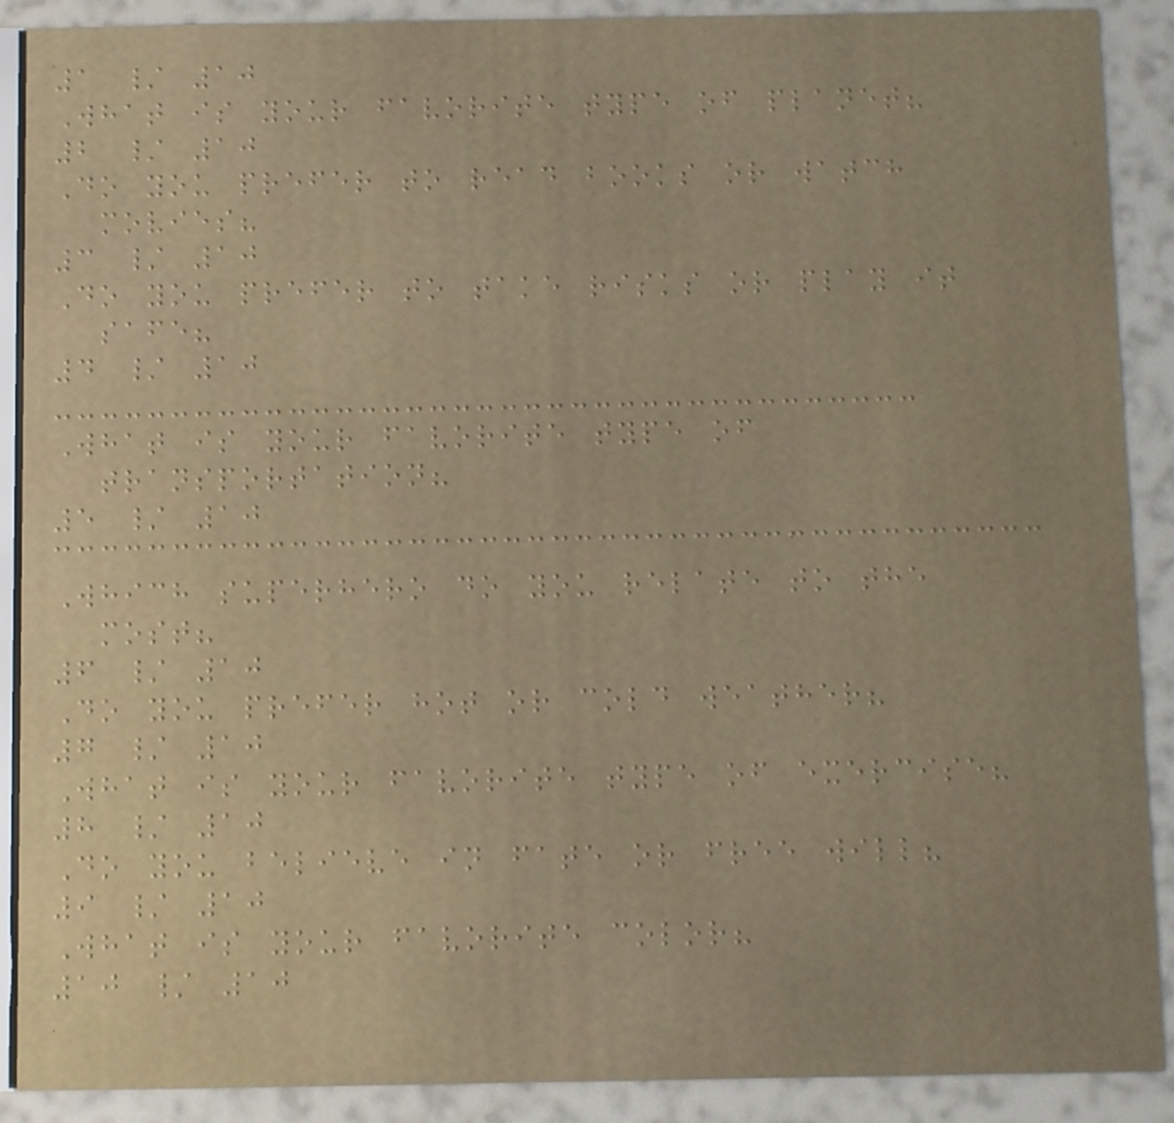1 / 10
What is your favorite type of planet?
2 / 10
Do you prefer to read books or watch
movies?
3 / 10
Do you prefer to take risks or play it
safe?
4 / 10
What is your favorite type of
transportation?
5 / 10
Which superhero do you relate to the
most?
6 / 10
Do you prefer hot or cold weather?
7 / 10
What is your favorite type of exercise?
8 / 10
Do you believe in fate or free will?
9 / 10
What is your favorite color?
10 / 10
